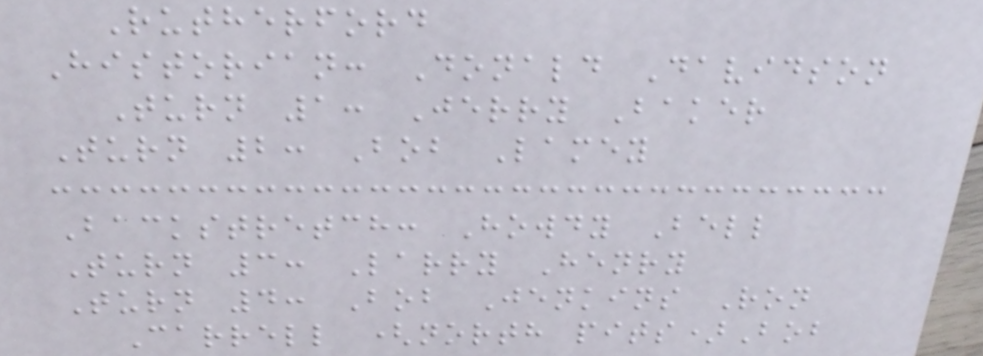Rutherford
Historian: Donald Davidson
Turn 1: Jerry Baker
Turn 2: Bob Lamey
Backstretch: Howdy Bell
Turn 3: Larry Henry
Turn 4: Bob Jenkins Ron
Carrell (north pits)Bob
